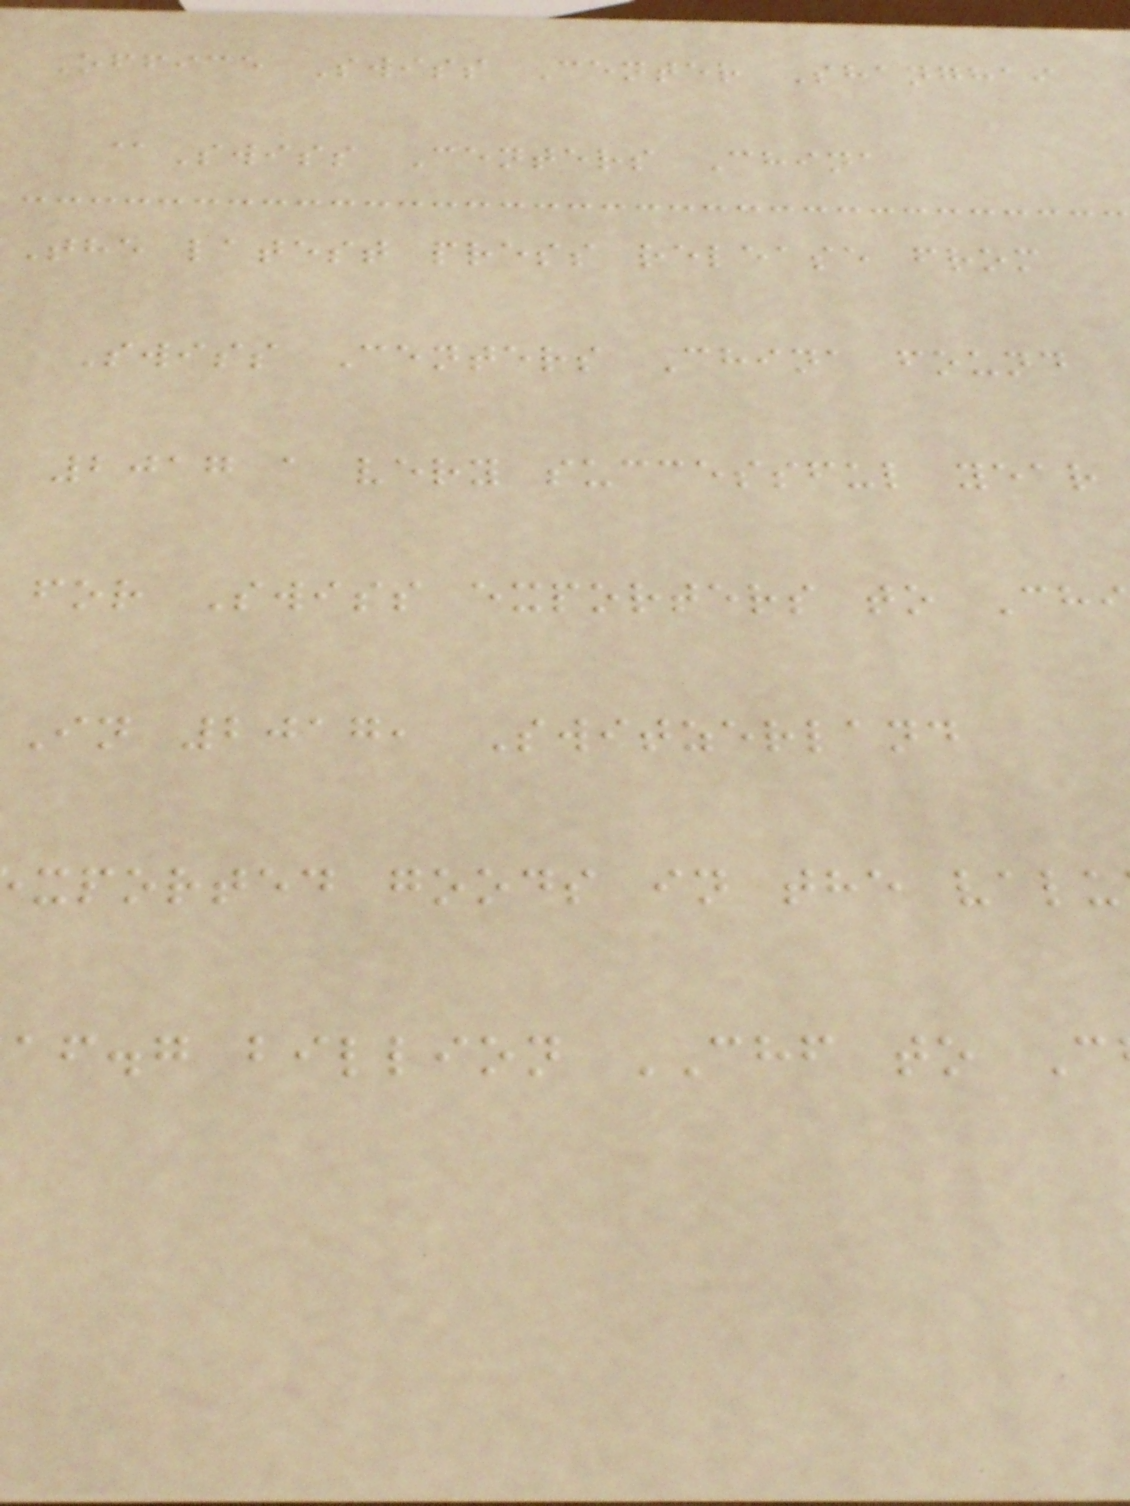Office Swiss Center Shanghai
@Swiss Centers China
The latest press release from
Swiss Centers China found
2017 a very successful year
for Swiss exporters to Ch
In 2017, Switzerland
xported goods in the valu
af.g billion CHF to C
